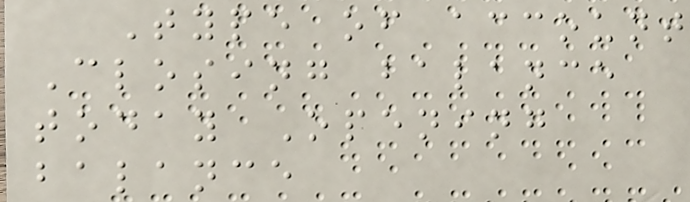Type of account
Closing balance
today Opening
balance
